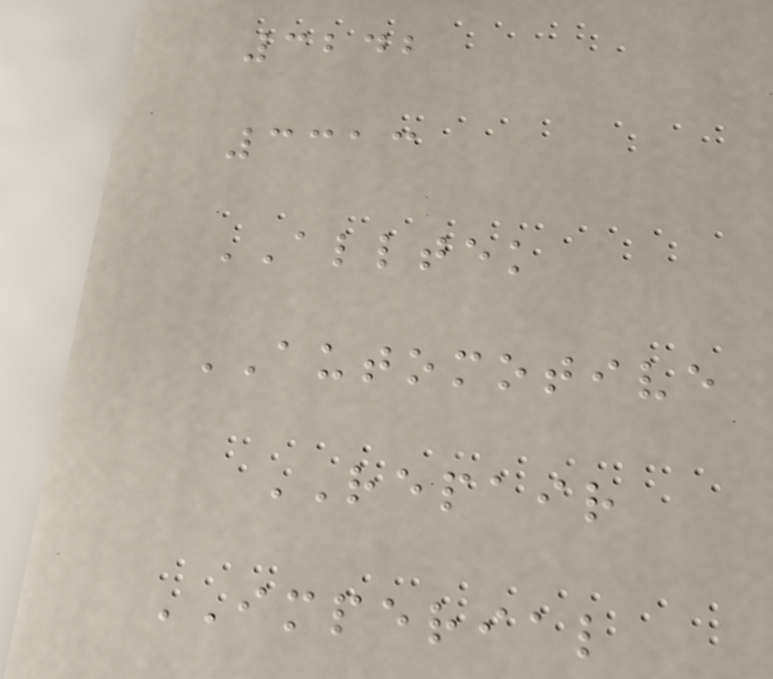3242
3313
ALLTEK
AUTOMOTIVE
REPAIR
IMPERIAL
